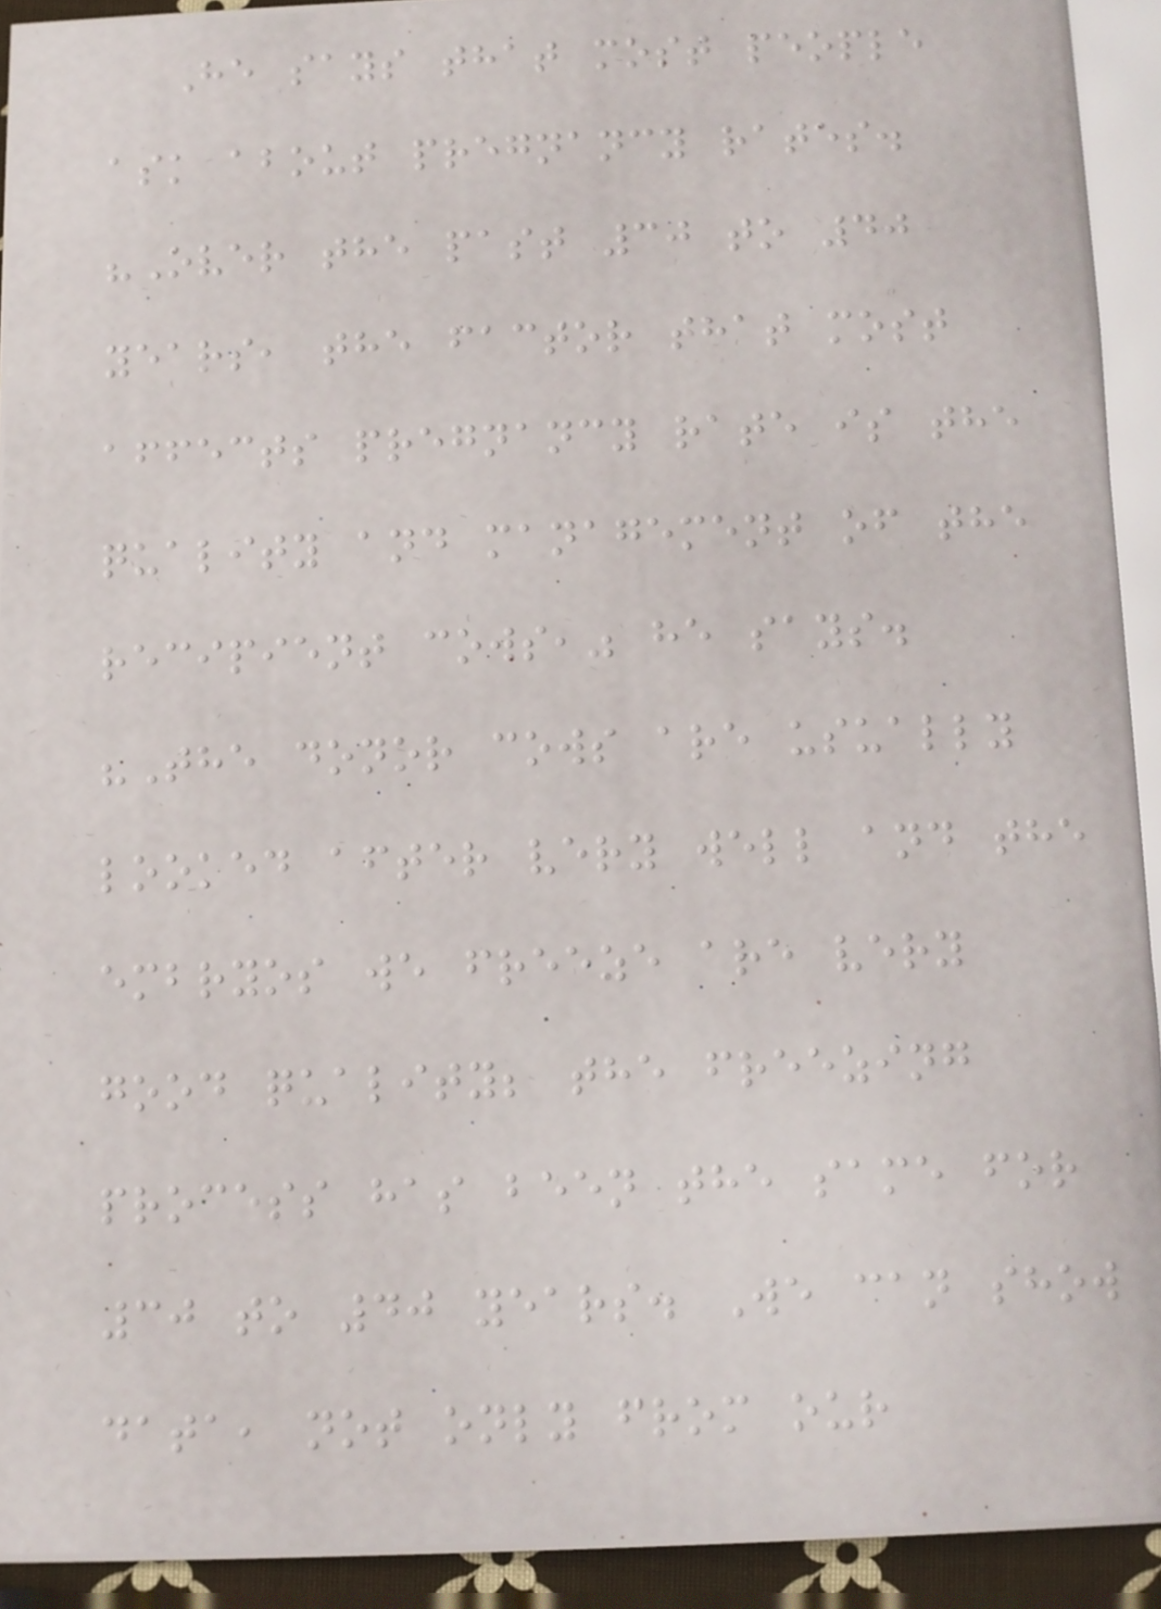He says that most people
ask about pregnancy rates.
"Over the past 30 to 40
years, the factor that most
affects pregnancy rate is the
quality and management of the
recipient cows," he says.
"The donor cows are usually
looked after very well and the
embryos we freeze are very
good quality; the freezing
process has been the same for
30 to 40 years. We can show
data, not only from our
